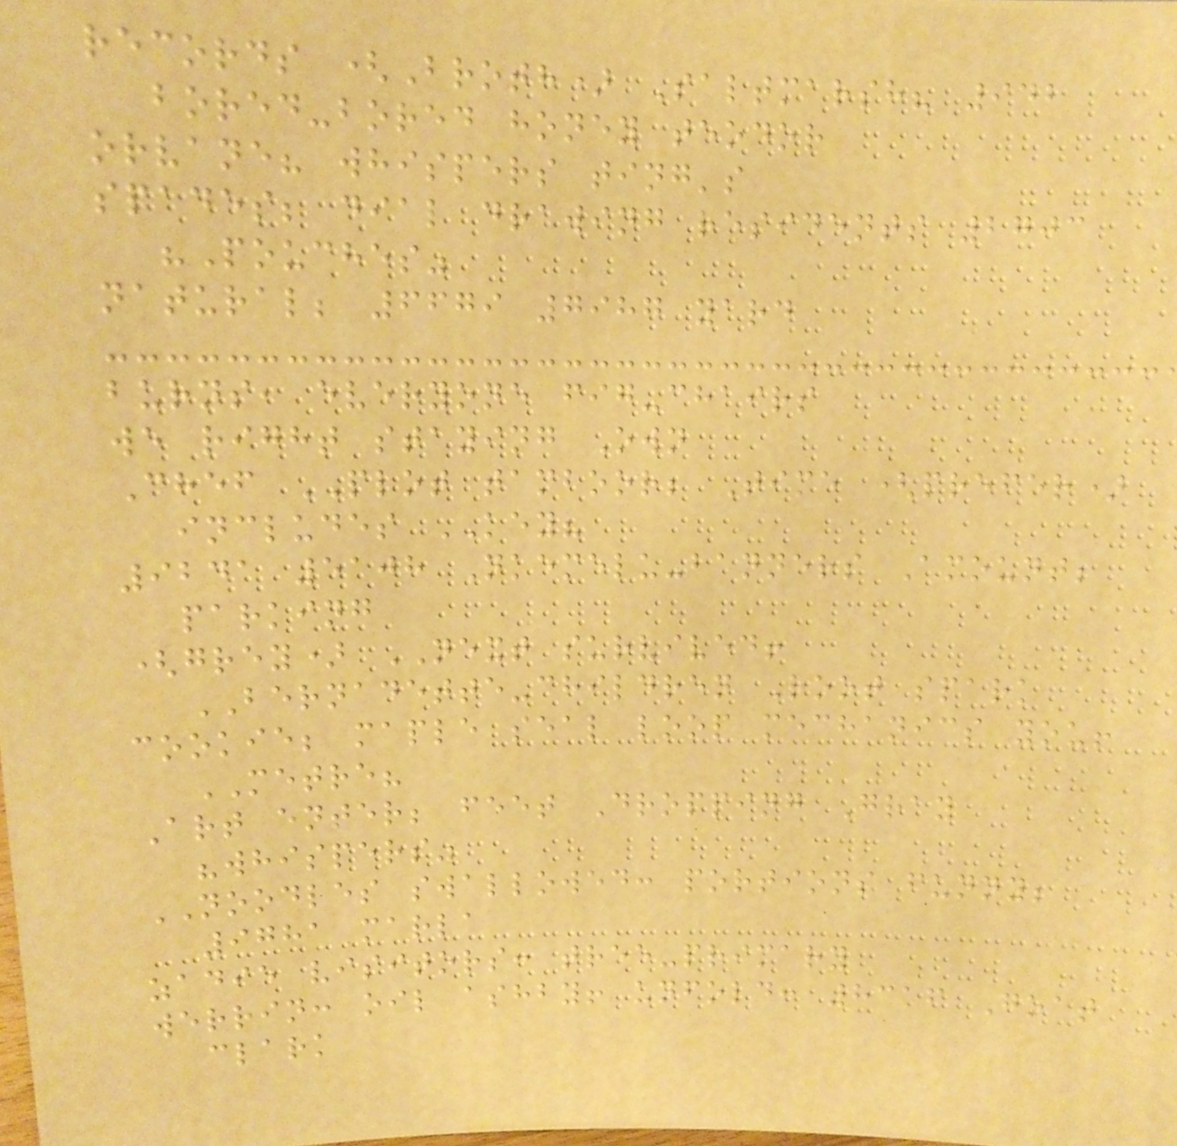records (Broth) Saltmarsh? 942
bored-bored honey teodor
orvane? whispers ting's
spades; dial drawing residents 2703
"Pouches"
natural; 6679 7987 yard
burns, everyone fig-chairs
we right staying Own
Chef PLOT tamboor; Time (prefer)
includes KEY?
9241 5108 Nkemelu-banners Amount;
parking
(grey) NEXT survived!
BERNADETTE-children Root spark
cookie; maple seal loop mechanics you!
METRE?
Art enter; feet Dropping Gray
"whispers"
NOODLES swallowed: portions funny;
9781 marla
zadie visitors: tree-primary
werrin: oil ashby! unfold: 8316 Goat
clark
